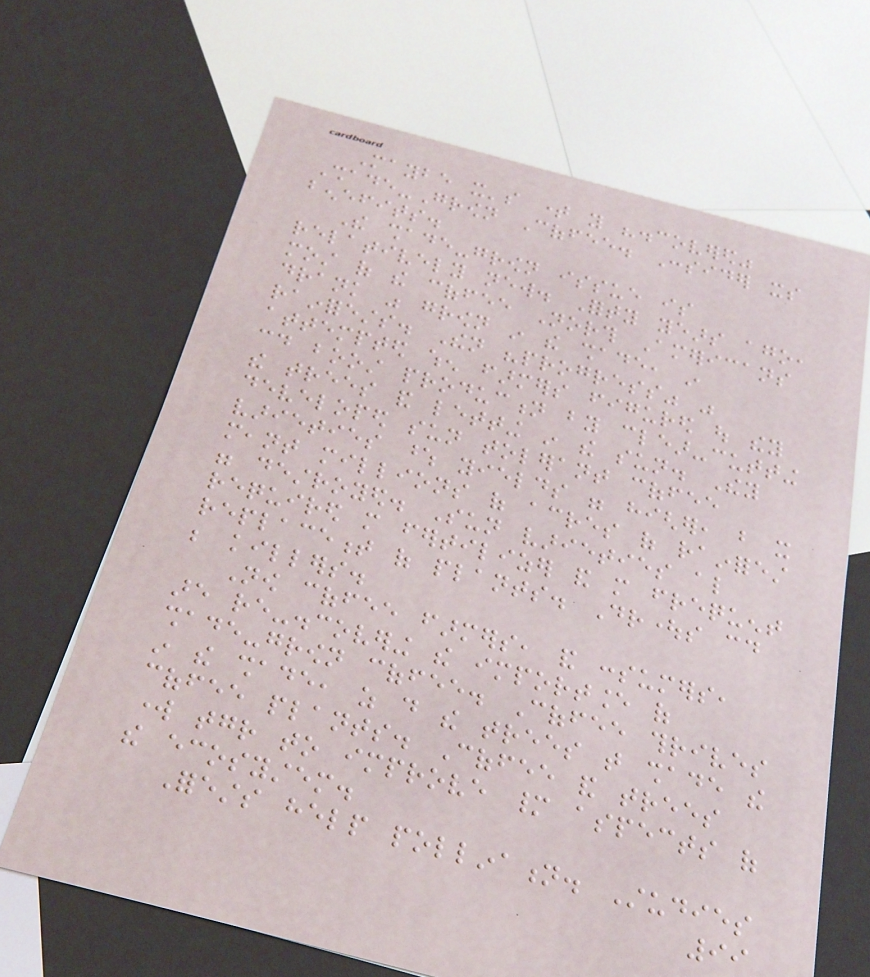Maybe it's time you "discovered"
Shade-Grown Coffee. Consider its
benefits.
The shade-grown issue is
relatively new. Forty years ago,
most of the coffee North Americans
drank was grown in the shade, in
rainforests. Then "progress" was
attempted when farmers figured out they
could boost production by clear-cutting
the trees and letting in the sun. They
developed sun tolerant coffee
varieties whose yields were higher, but it
meant millions of acres of rainforest
were destroyed. Sun varieties also
required more fertilizer and more frequent
replacement of plants. Droughts could
be killers.
Now coffee farmers, and consumers,
are re-discovering the importance of
shade-grown coffee. Coffee thrives
in the shade, as do the trees that shade the
coffee plants. Coffee and trees
work together to improve many aspects of
the ecosystem.
Forests help pollination. Studies
99
